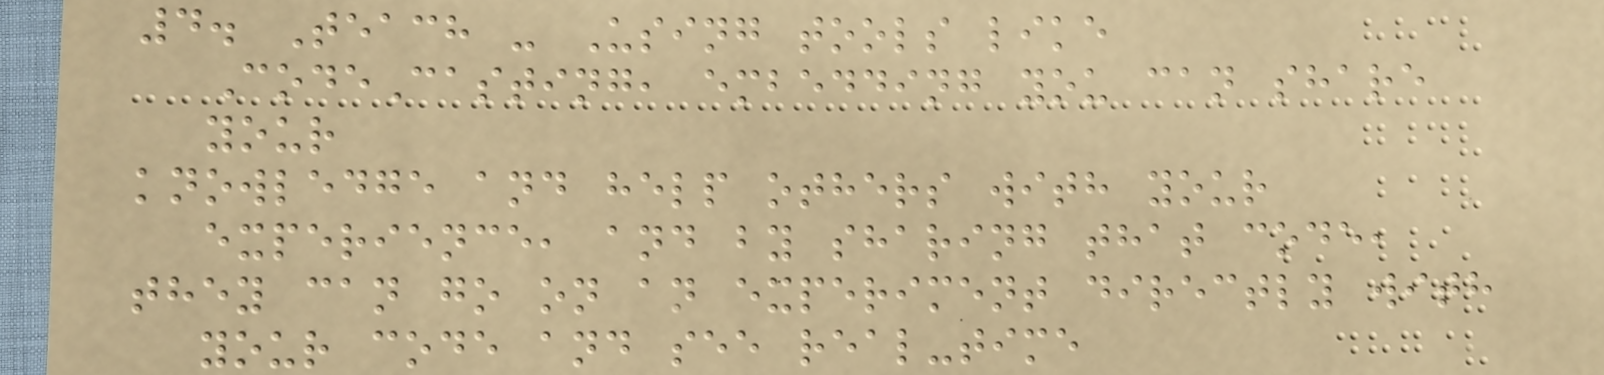4. Teach - Using tools like
CodeCasting, embedding you can share
your
knowledge and help others with your
experience, and by sharing that code,
they can go on an experiment directly with
your code and see real-time
